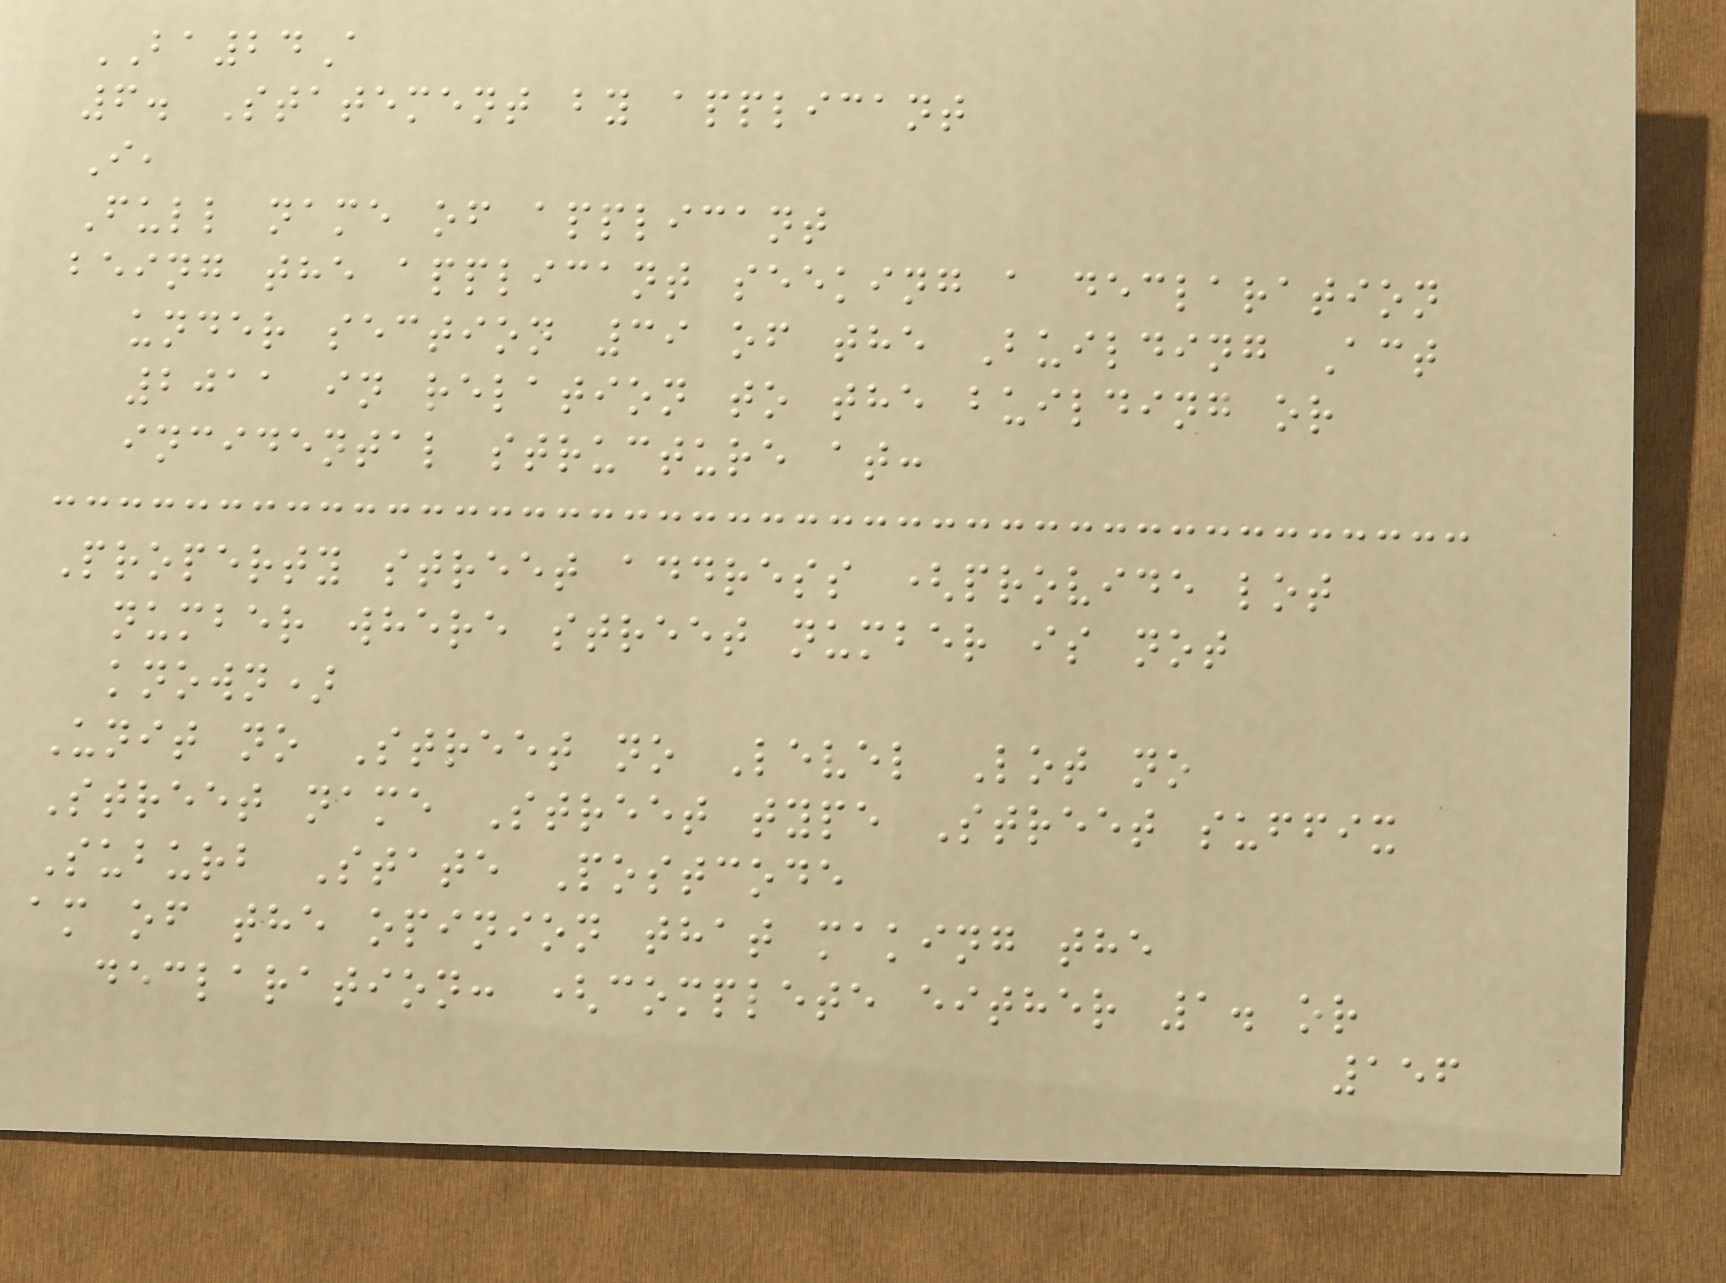BA24A
6. Statement by applicant
I,
Full name of applicant
being the applicant seeking a declaration
under section 39 of the Building Act
2011 in relation to the building or
incidental structure at:
Property street address (provide lot
number where street number is not
known)
Unit no Street no Level Lot no
Street name Street type Street suffix
Suburb State Postcode
am of the opinion that making the
declaration: (complete either 1. or
156
